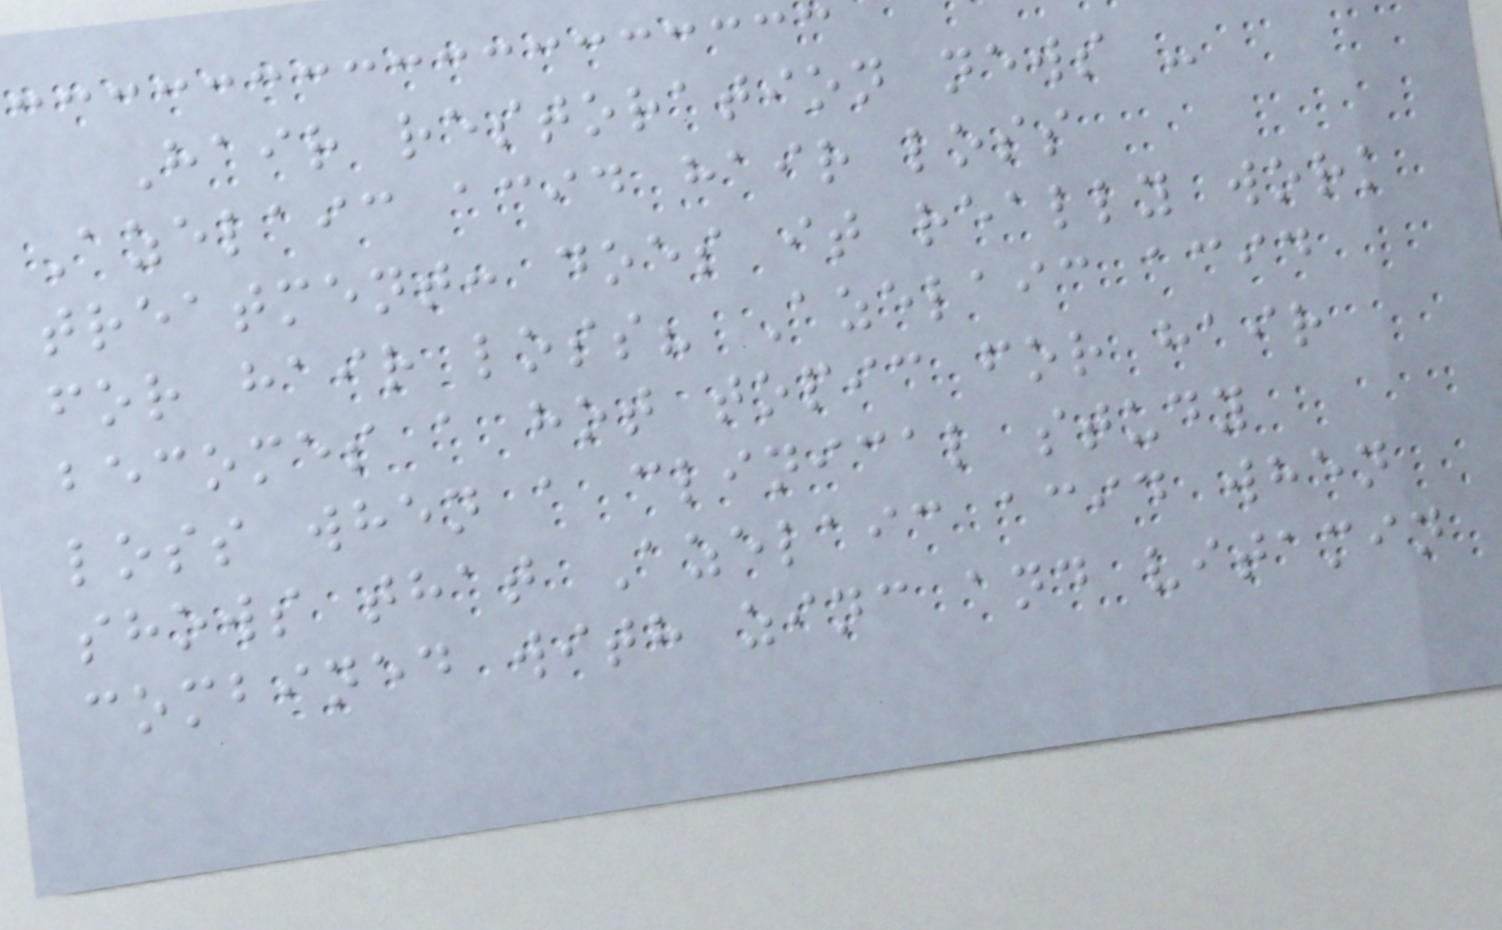Hair restoration news -
Azelaic acid hair loss
treatment: does it really work
for hair loss? Azelaic acid
becomes a hot topic for hair
loss when a clinical study
shows that Azelaic acid when
combined with zinc and vitamin
